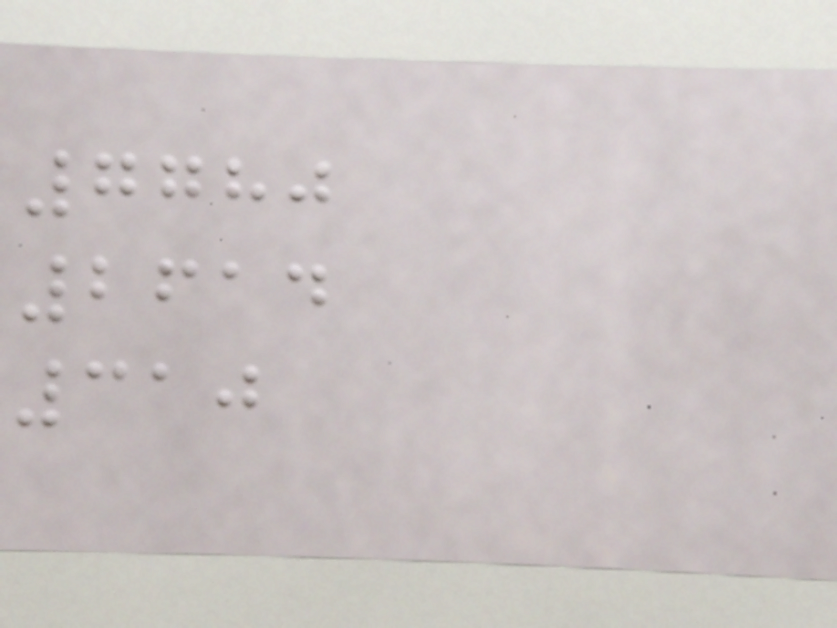7780
2614
310
